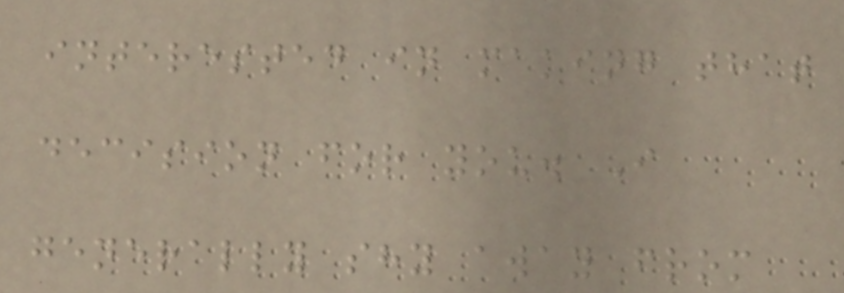interested in making that
decision for you. I
generally shy away from
